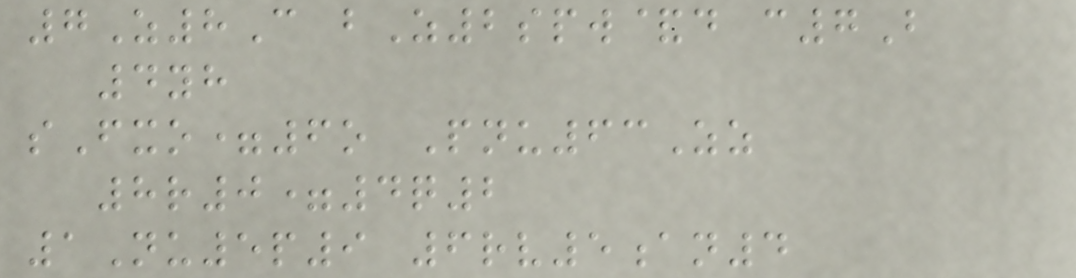7Z8C bZ2spw&d c7B
4yh
sFxo=6o Pnu63Zz
8r0=4q2
1Nu5p9 6rv5an4
